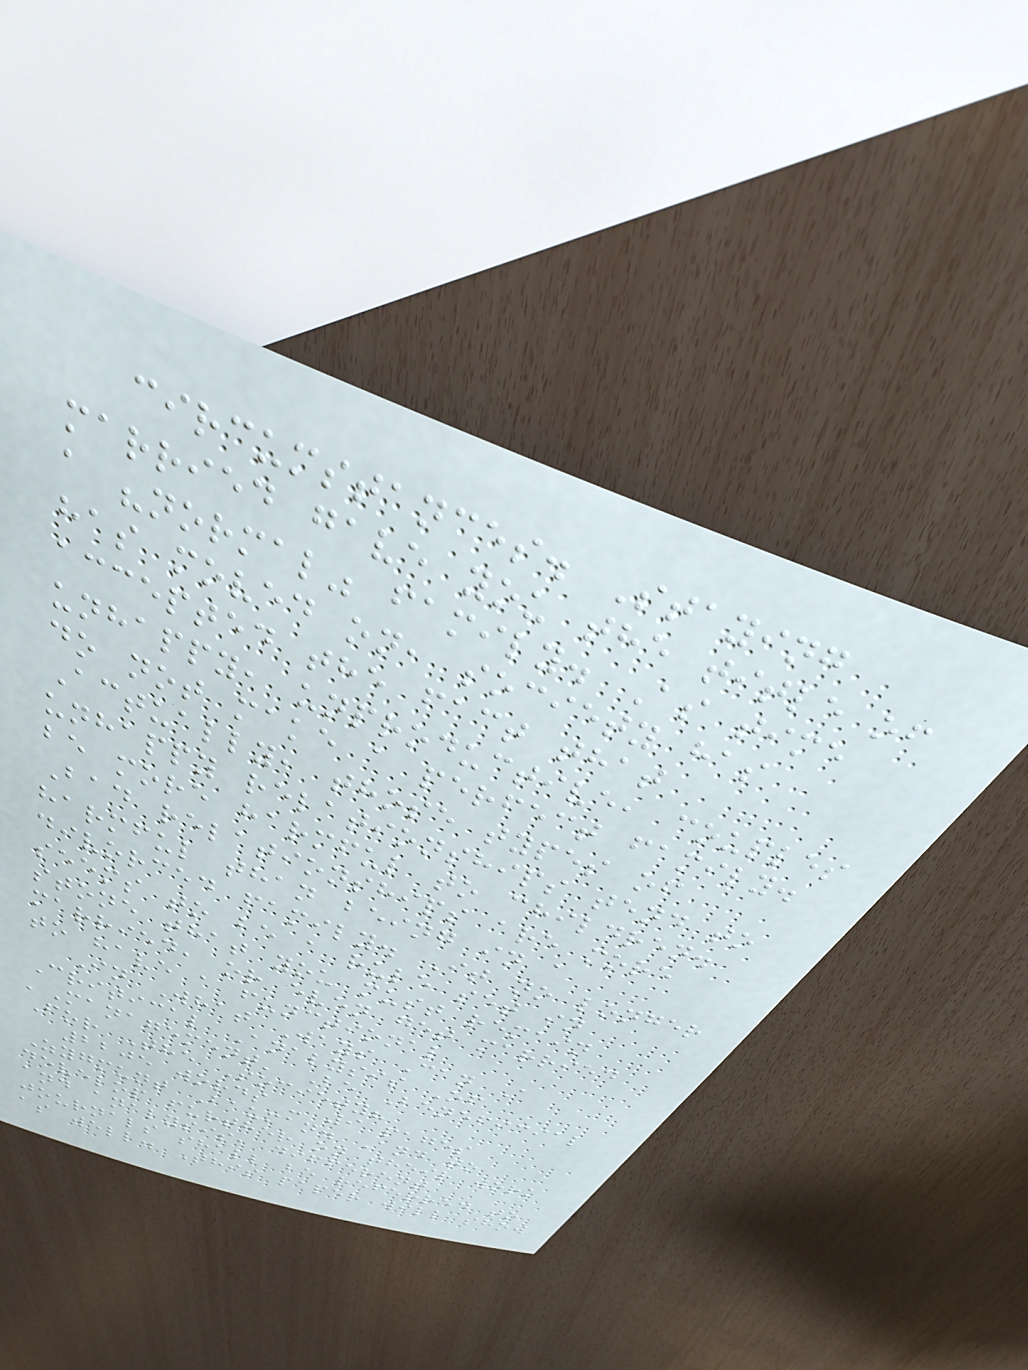circumstances. Staying
married gave you the title of
a "normal" family. As time
has moved on, society has
accepted the fact that
unhappy, unproductive, couples
do not make a perfect family.
Actually, those types of
unhappy relationships tend to
be more harmful to children.
Bad relationships are more
harmful than being in a
divorced family. It no longer
seems to be a rule set in
stone that you must remain
married, or even get married
to have a functional
In What Ways Can A
Critical Analysis Of
'Management' Be Beneficial
For The Society?
2205 words - 9 pages
Zygmunt Bauman. And to
develop further on their work
and analysis, different
journals shall be referred to
as well. This paper will show
